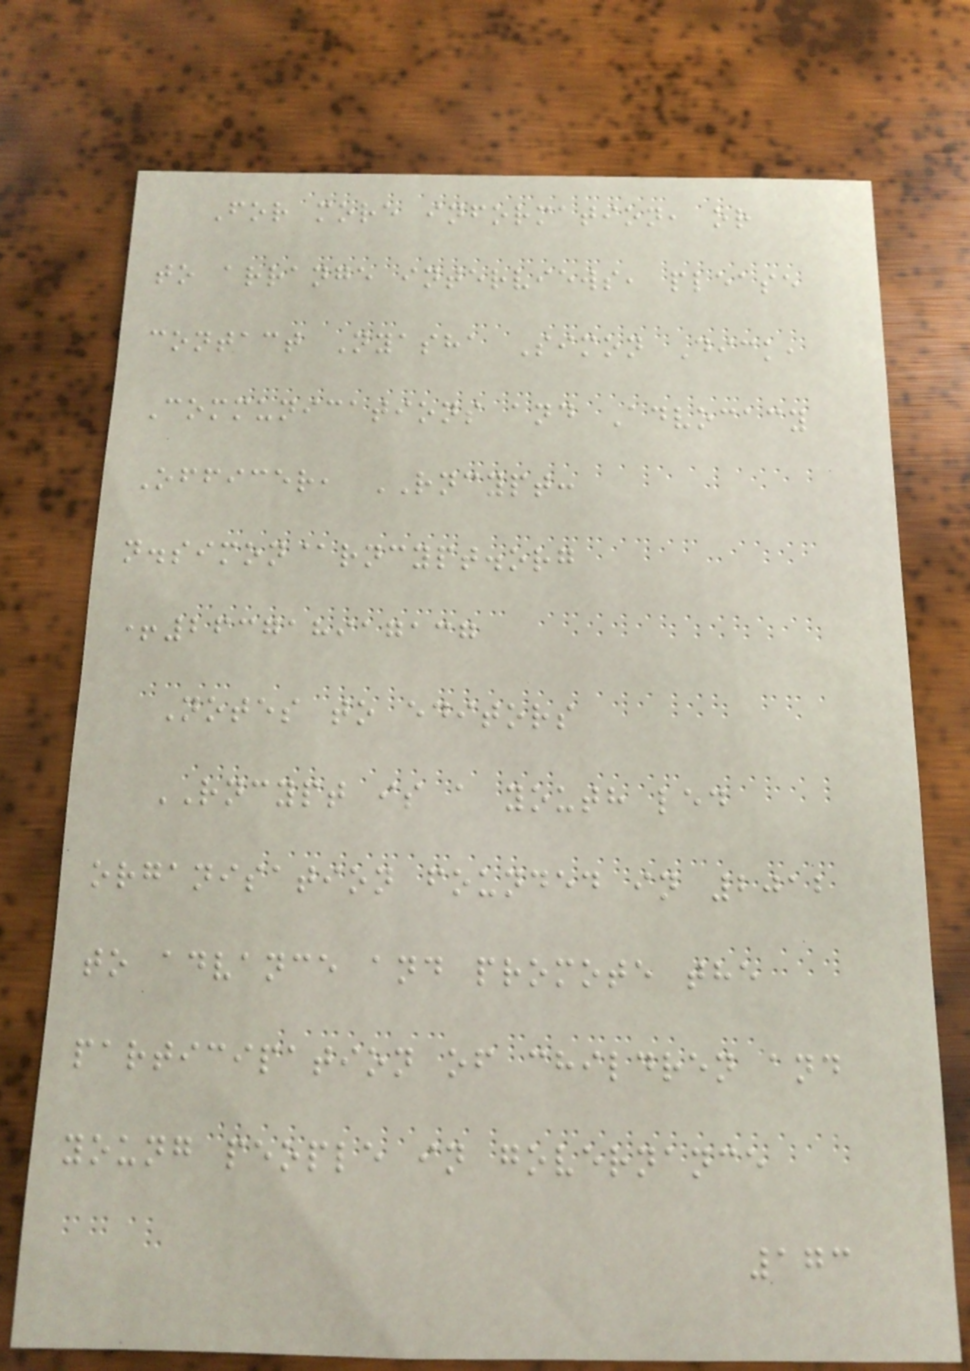For more information, or
to arrange interviews, please
contact Nyasha Simon Dick,
Communications and Advocacy
Officer, RNCYPT:
n.simon@rncypt.org
+263718917137
Notes to editors
RNCYPT is a youth led
organisation founded in 2012
to advance and promote the
participation of children and
young people in governance
173
